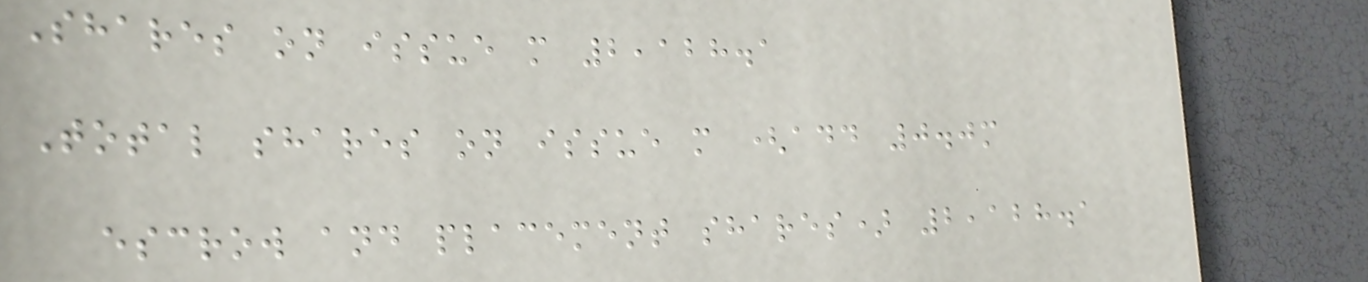Shares on issue m 2,128.1
Total shares on issue m (add 0.0m
escrow and placement shares) 2,128.1
